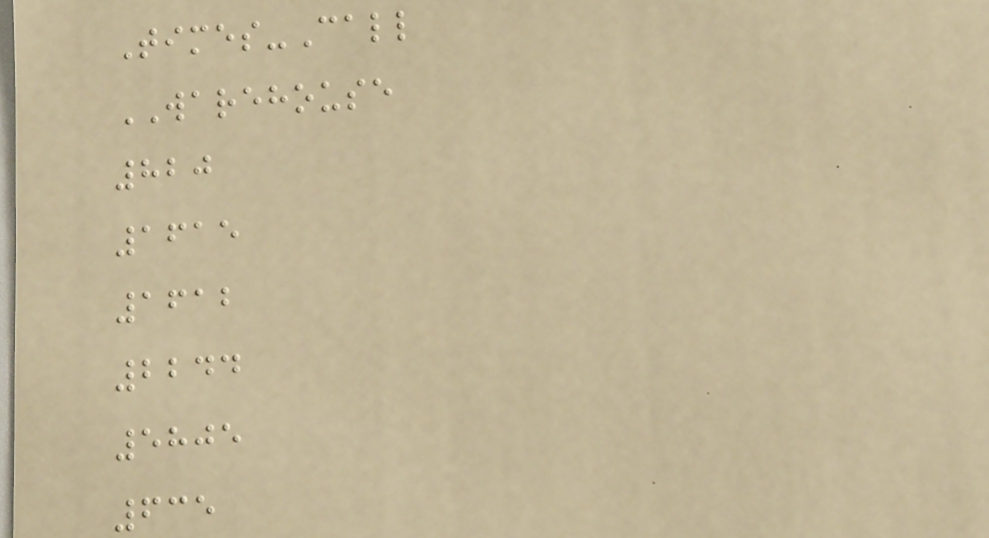Times-Call
WAREHOUSE
820
1615
1612
2244
5805
635
